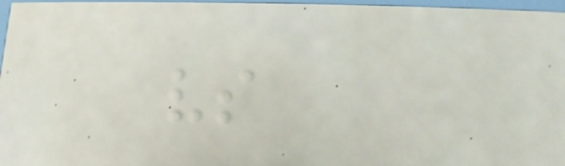vs
